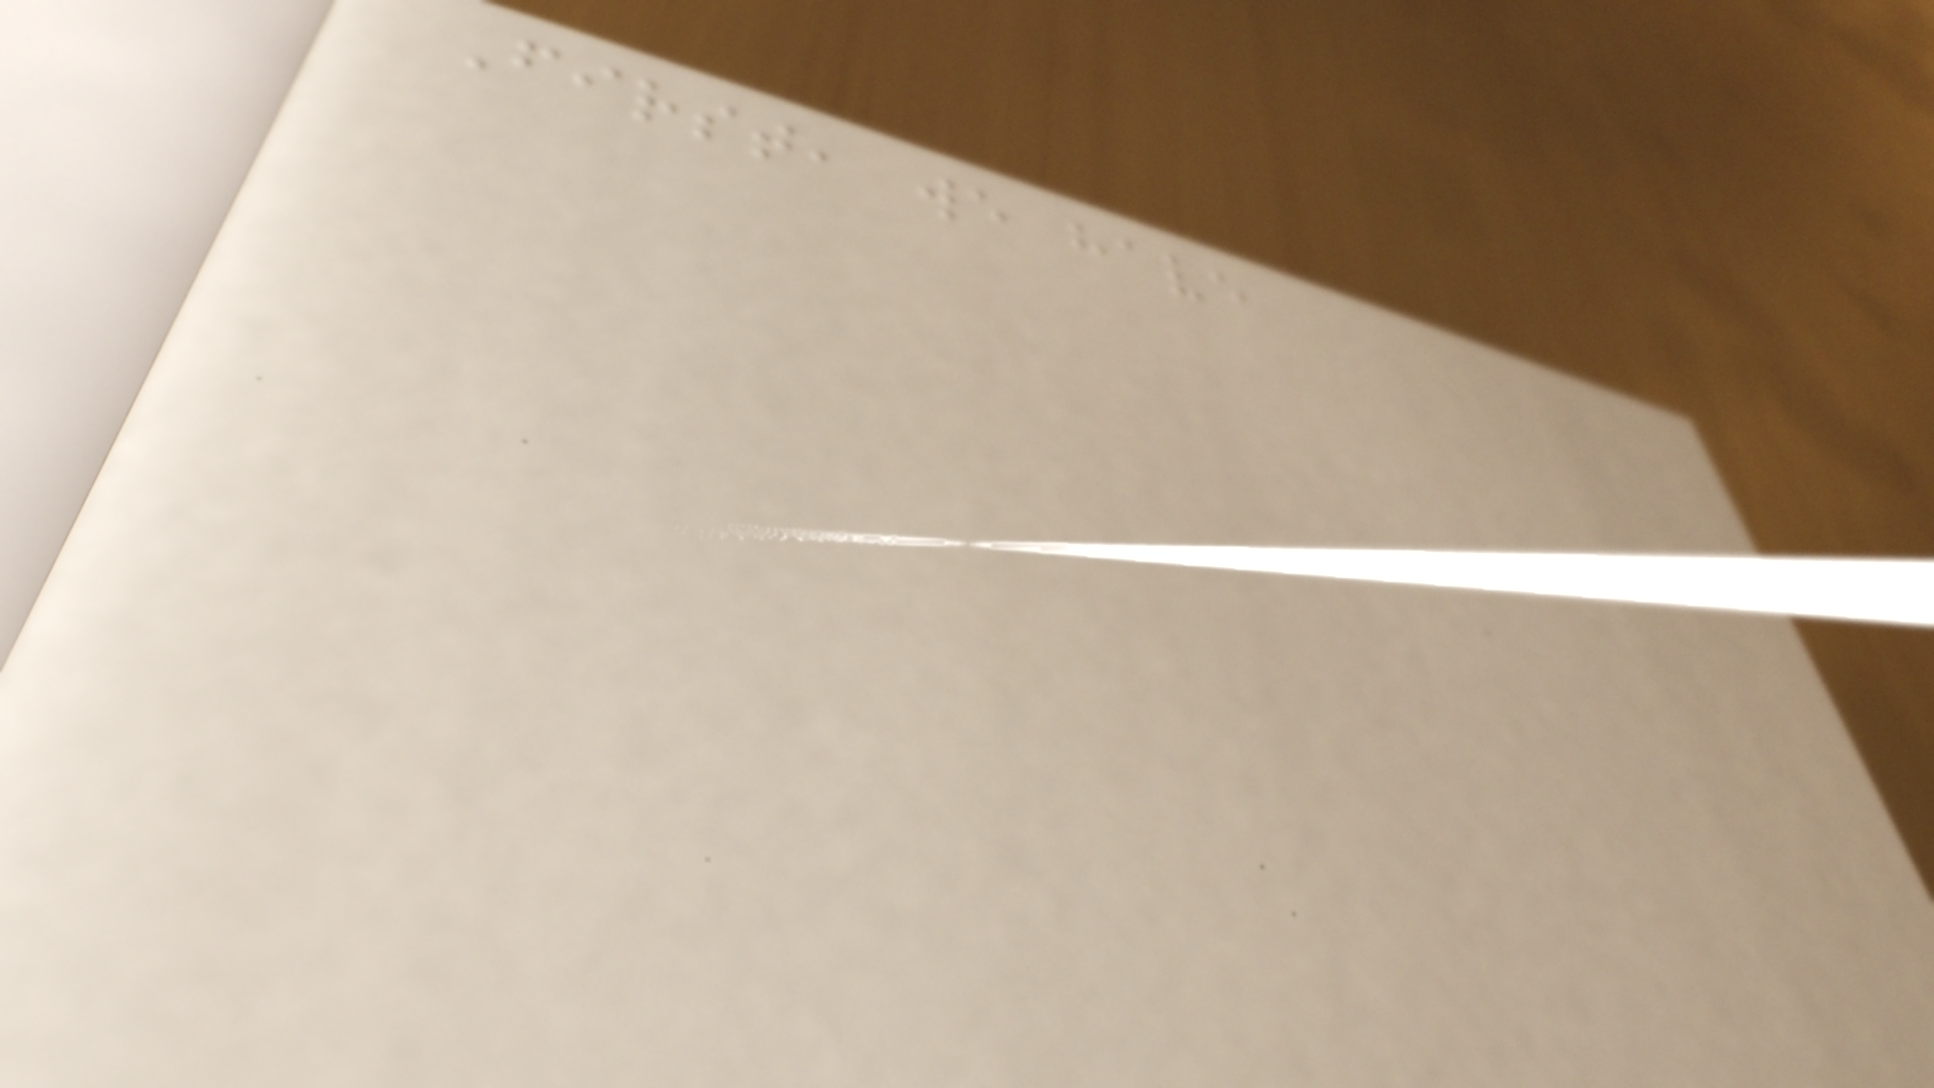First, we have
